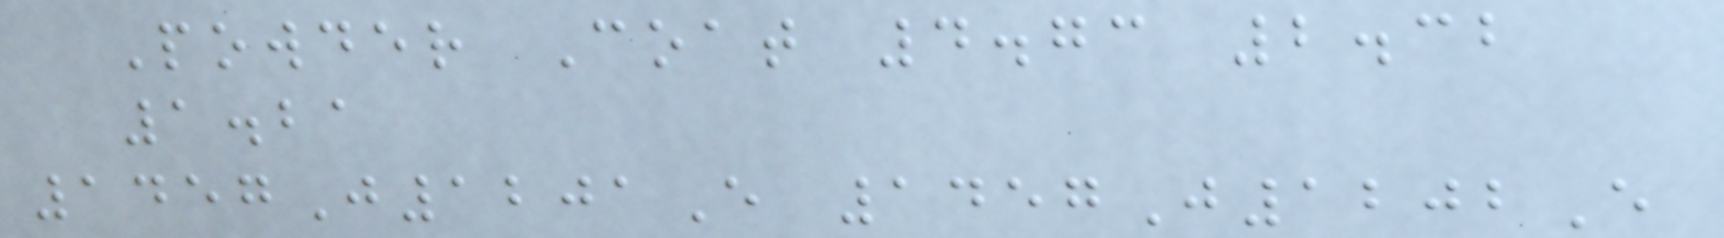Powder Coat 4.73 2.32
1.21
1457J1201E 1457J1202E
